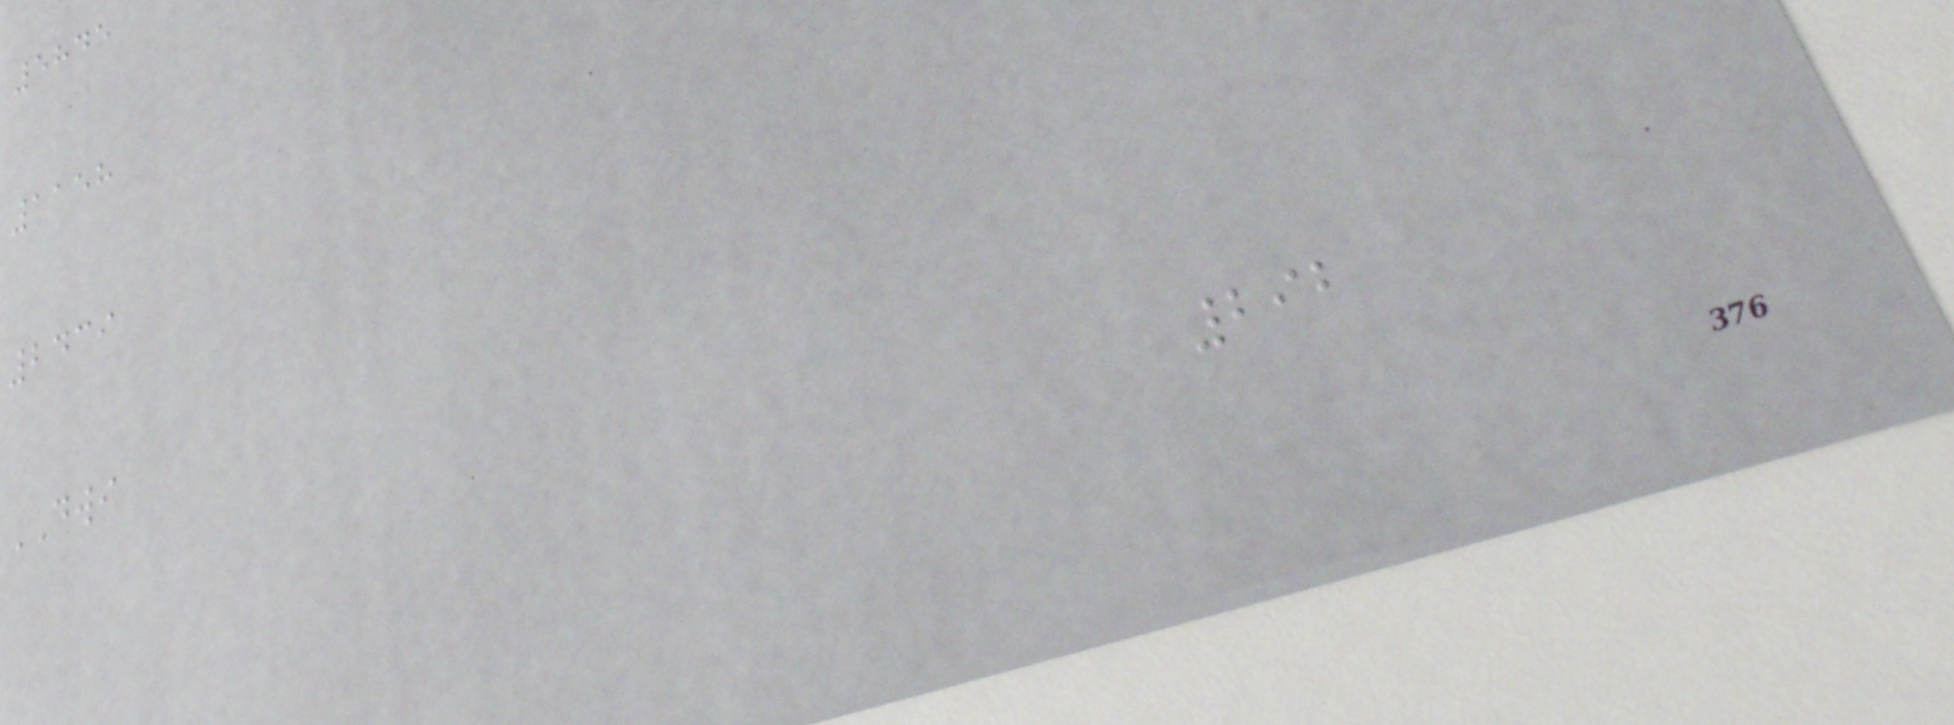5845
1158
2439
DWI
292
